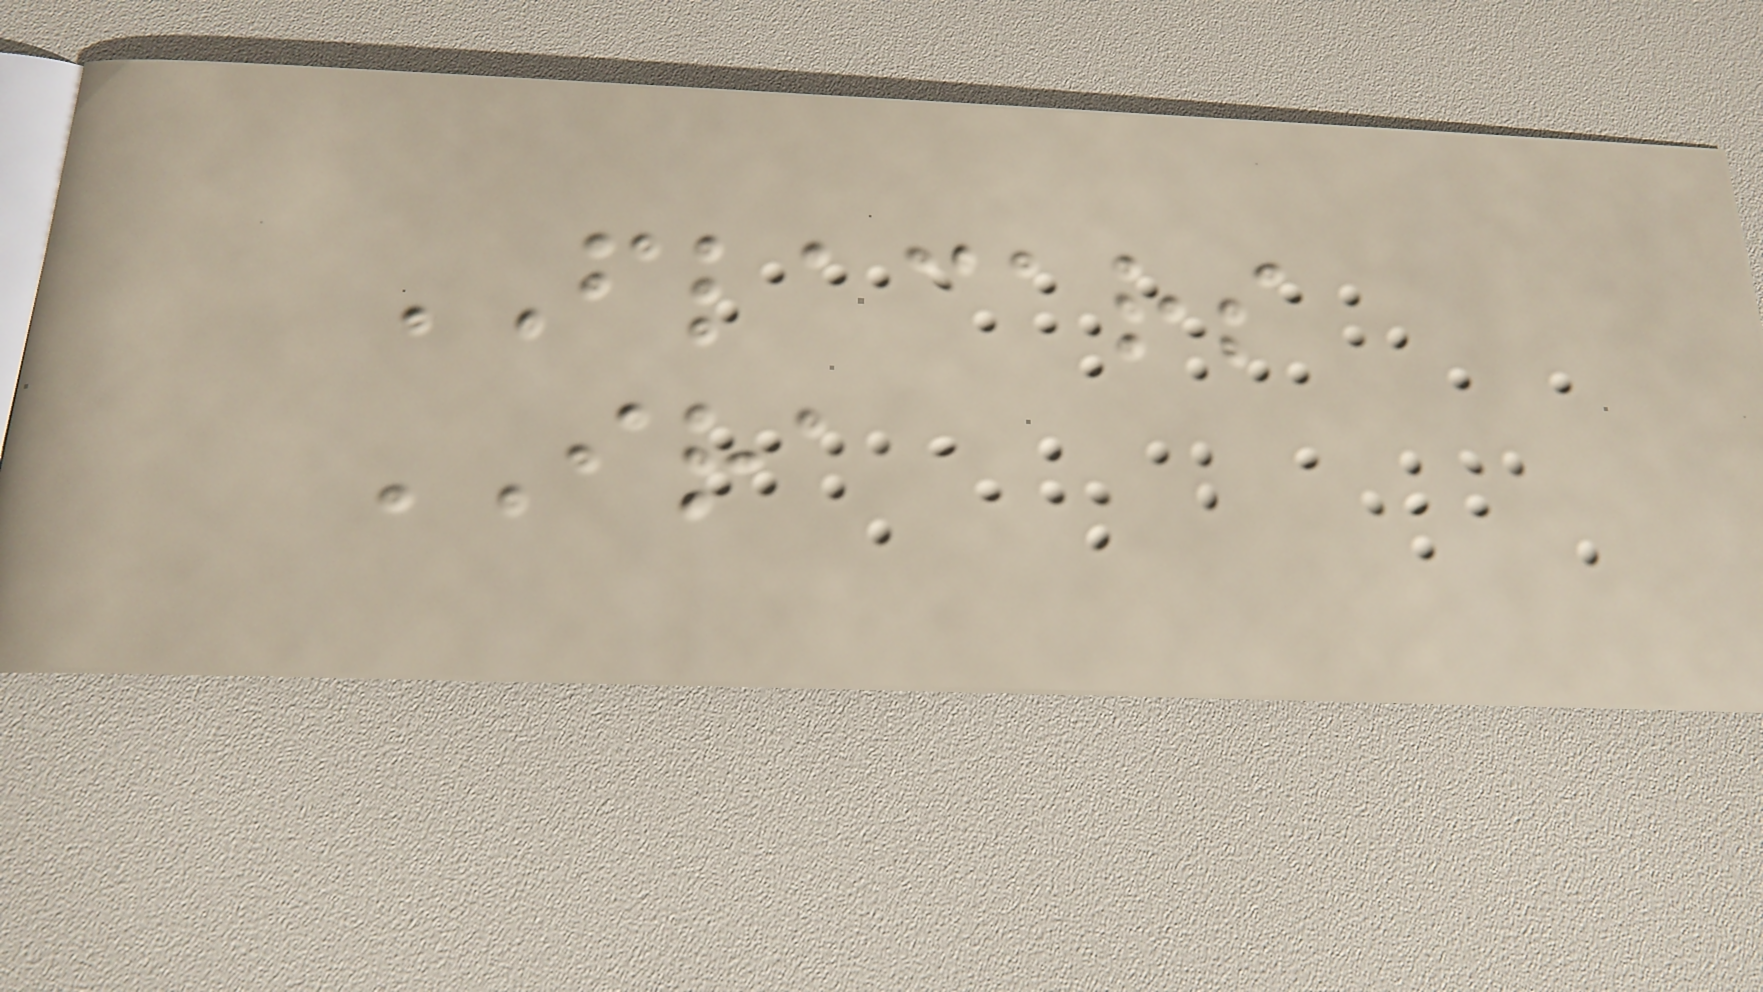FLACARS
IRA
